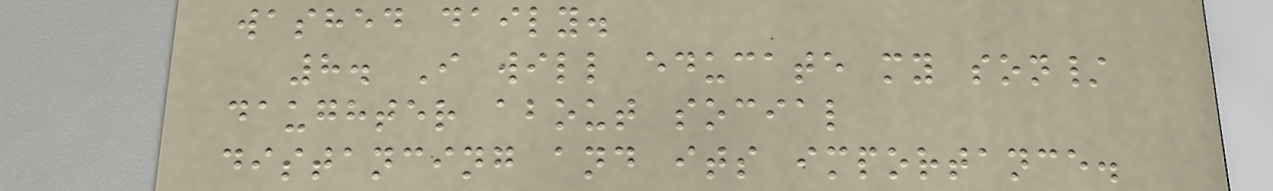washed daily.
8. I will educate my son/
daughter about social
distancing and its importance.
